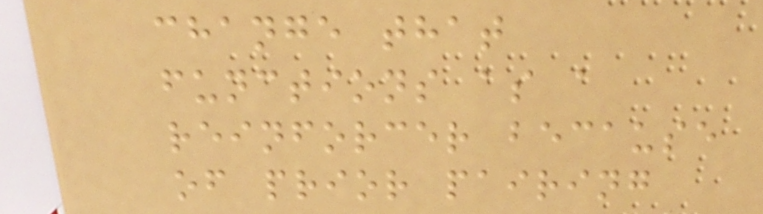change that
functions as a
reinforcer because
of prior pairing
